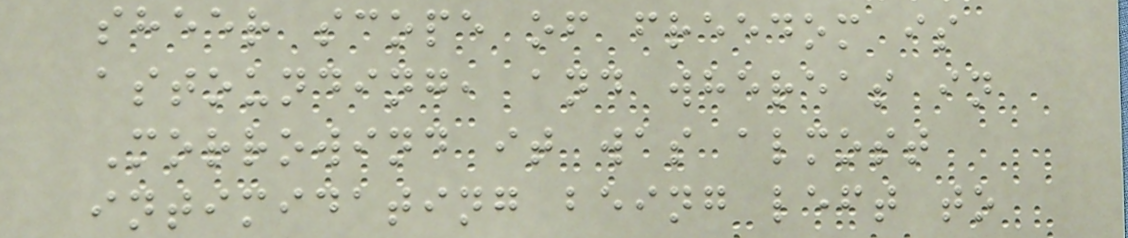sheer scope of freedom is
astounding, and whereas in
Morrowind it was almost
intimidating being left to
